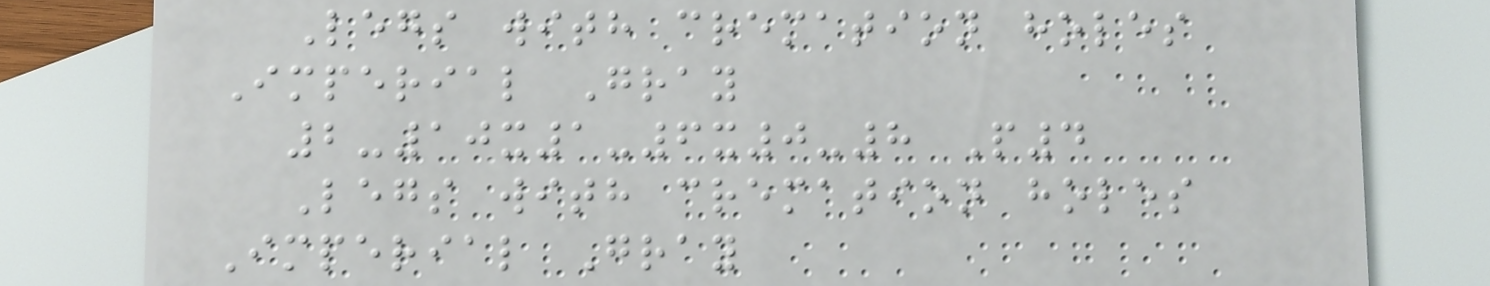Legs with cremation holes
Imperial Gray
2-10x1-6x0-8 P4
Legs with cremation holes
Imperial Gray
